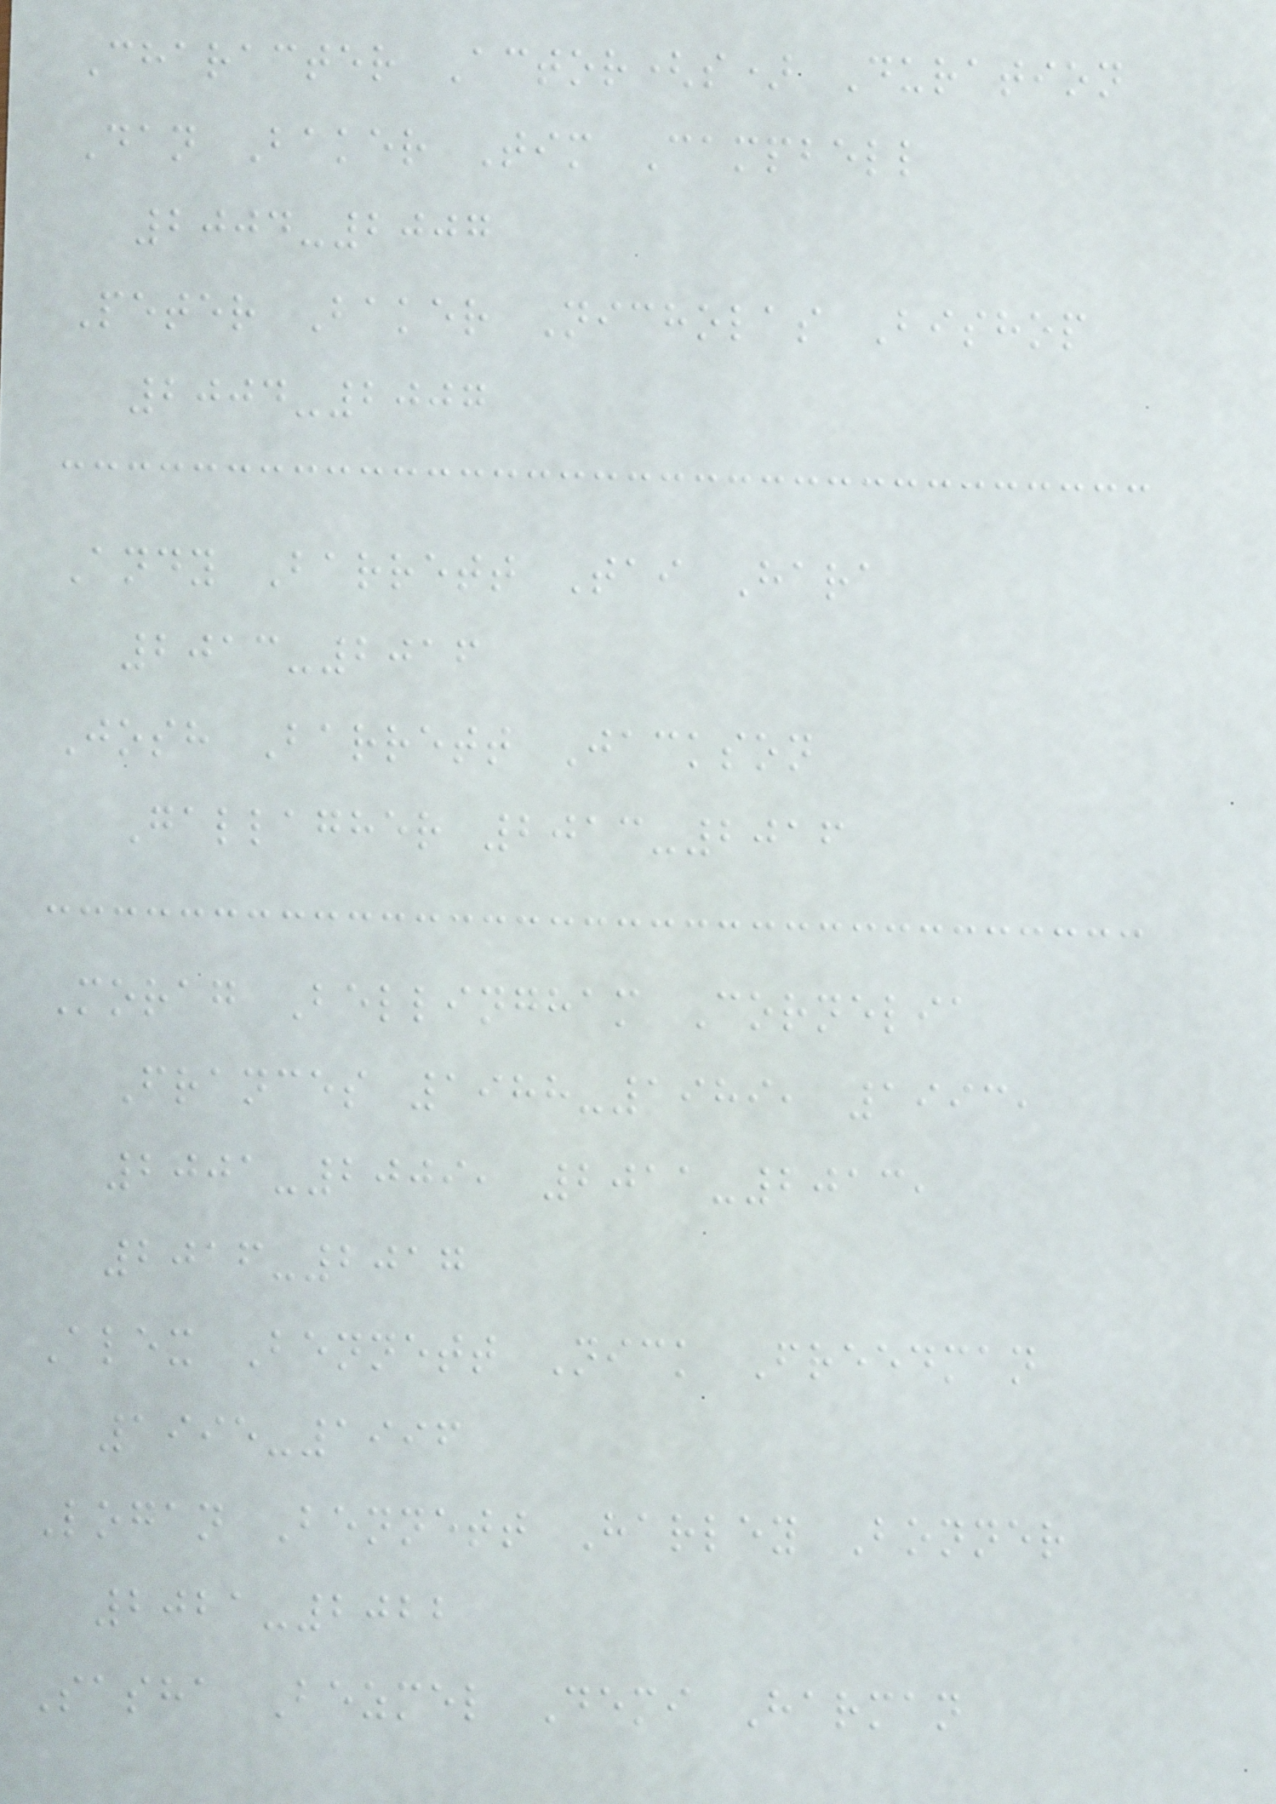Character Actor(s) Duration
Dan Baker Tim Campbell
2004-2007
Peter Baker Nicholas Bishop
2004-2007
Andy Barrett Tai Hara
2013-2016
Josh Barrett Jackson
Gallagher 2013-2016
Morag Bellingham Cornelia
Frances 1988-1989, 1993,
2001-2009, 2011-2013,
2016-2017
Alex Bennett Nick Freedman
1995-1996
Logan Bennett Harley Bonner
2021-2022
Sasha Bezmel Demi Harman
